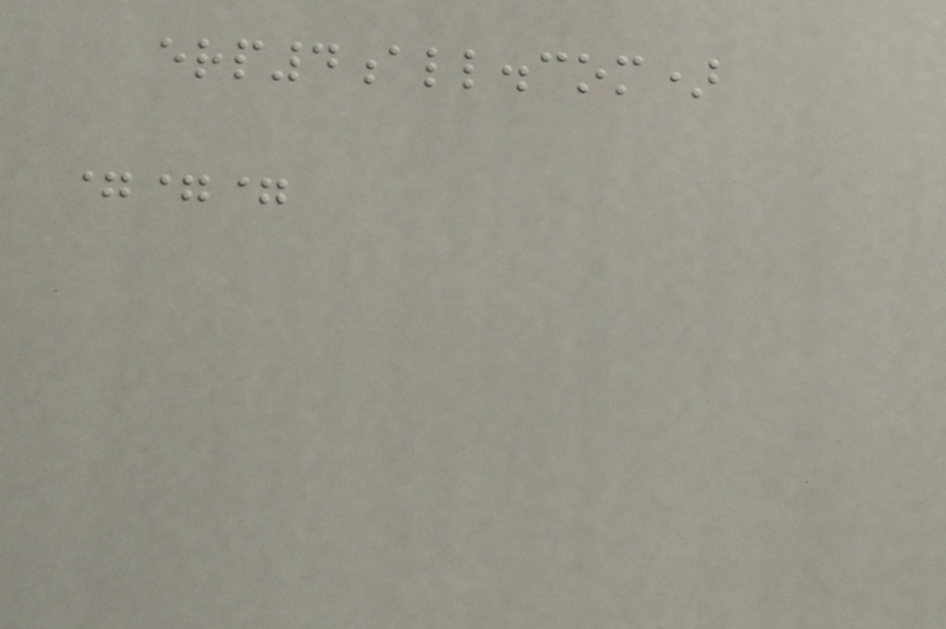erp4all.com)
===
